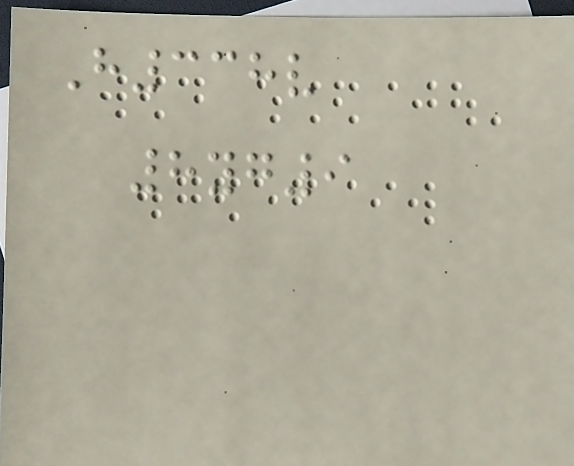H338v
8yg9
